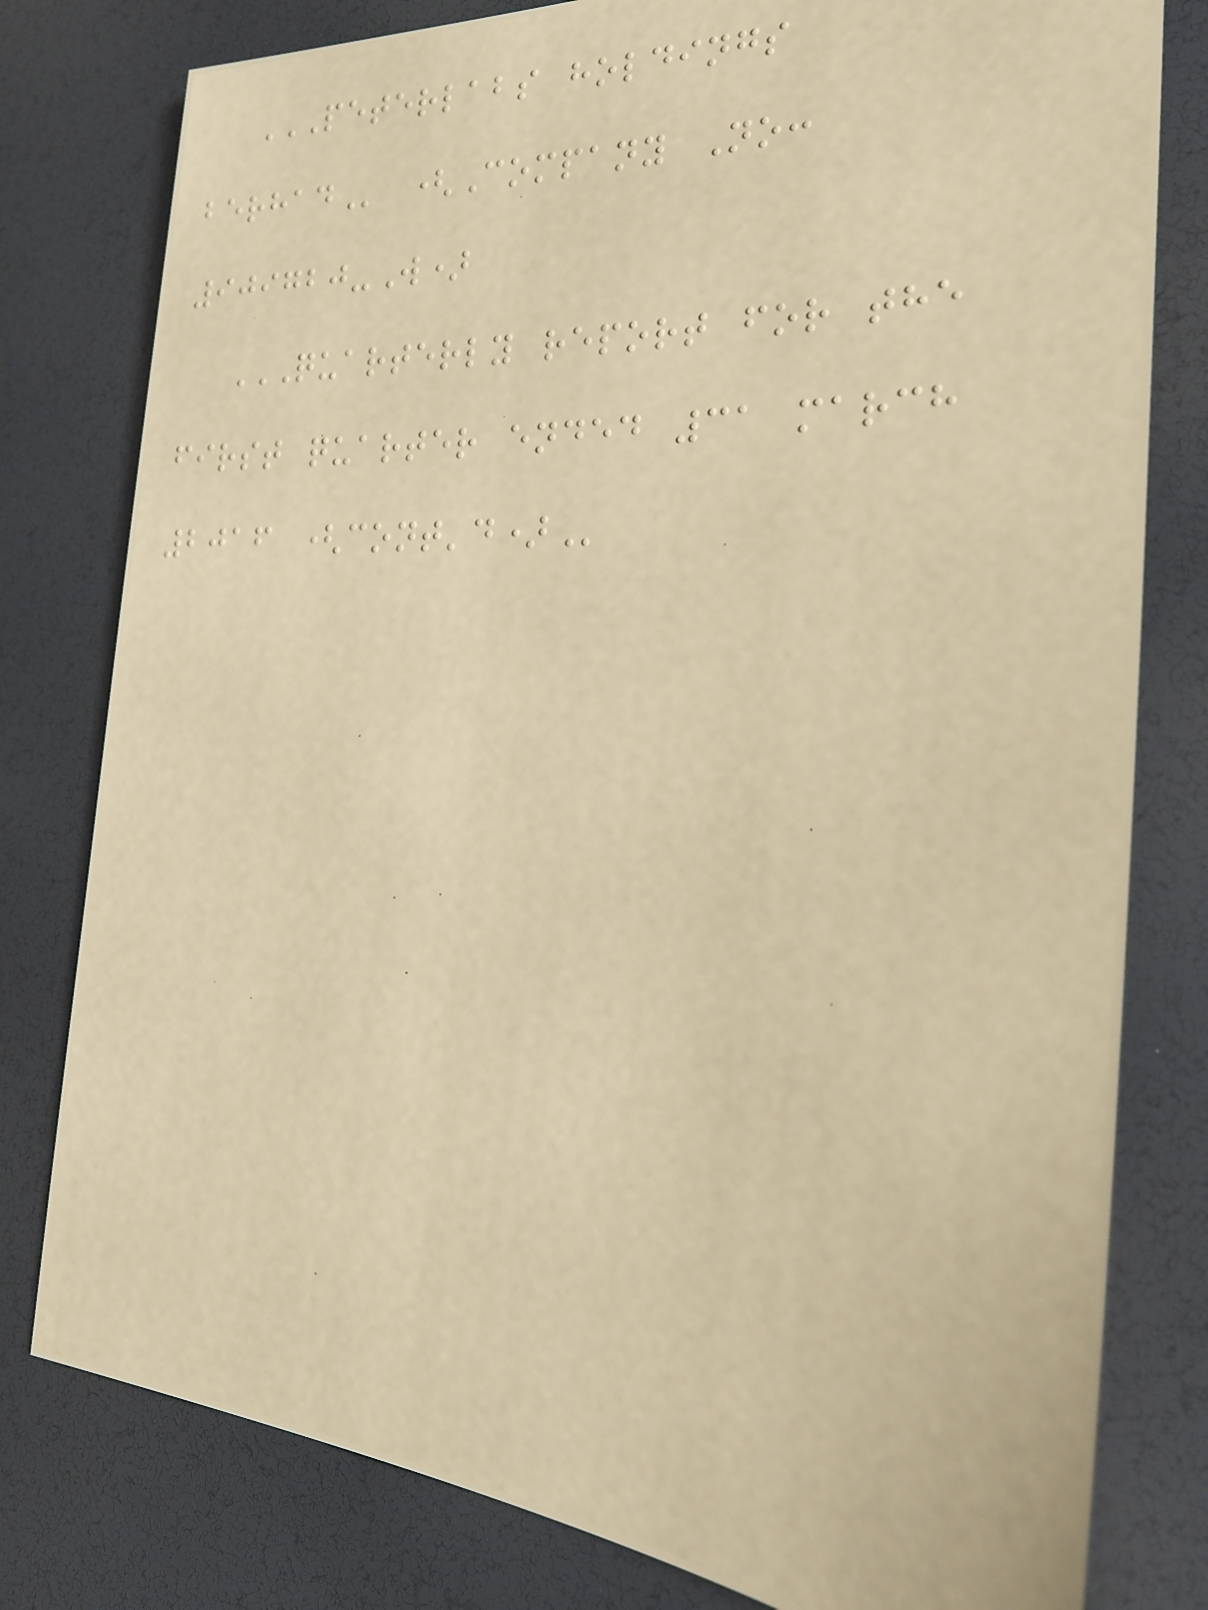PETERLABS HOLDINGS
BERHAD (Company No:
909720-W)
QUARTERLY REPORT FOR THE
FIRST QUARTER ENDED 31 MARCH
2016 (CONT'D)
